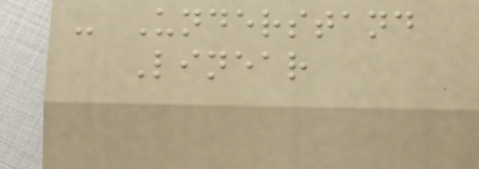- Understand
Linear
